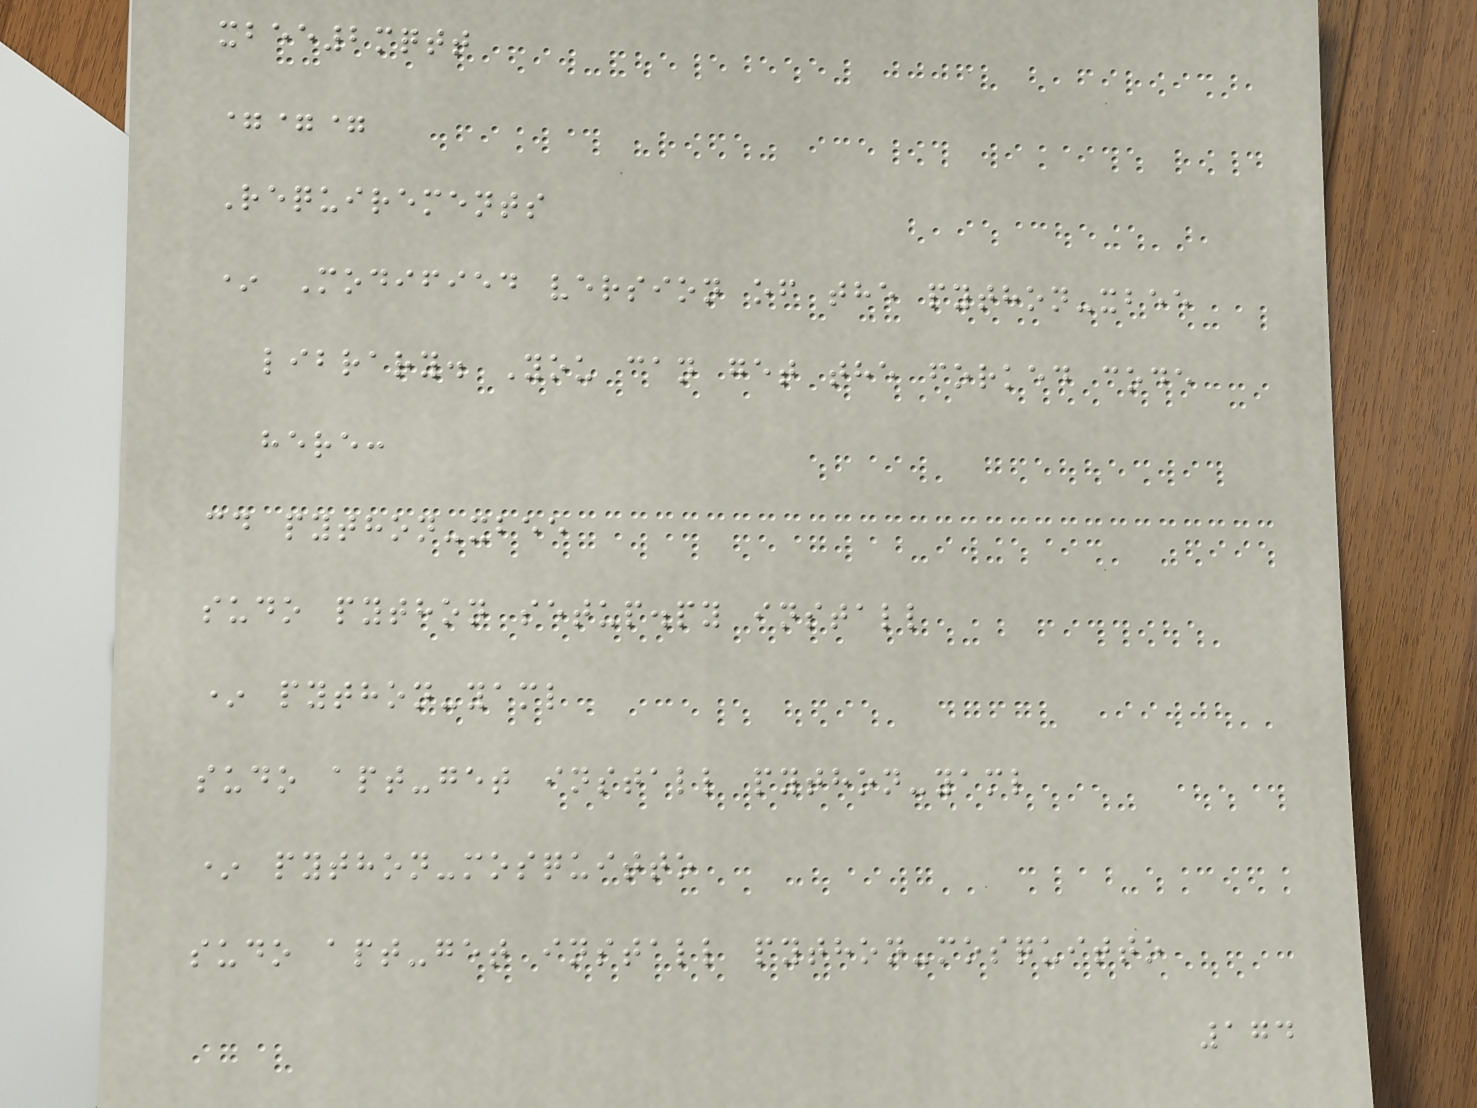xbee2mqtt
===
Requirements
* Modified version of the python-xbee
library. You can get the forked code
here:
cd python-xbee
sudo python setup.py install
* python-yaml
sudo apt-get install python-yaml
* python-mosquitto
sudo apt-get install python-mosquitto
174
